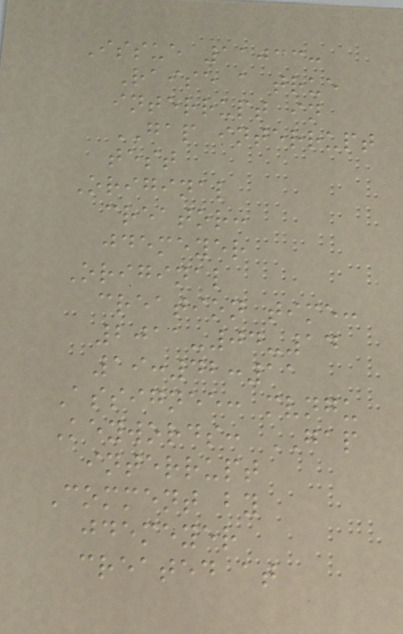Issue 11033:
Raise a true
interrupt in
GAP interrupt
test
Original
creator:
jdemeyer
Original
creation time:
2011-04-14
19:42:11
Assignee: mvngu
Keywords: GAP
interrupt
Comment by
jdemeyer
created at
